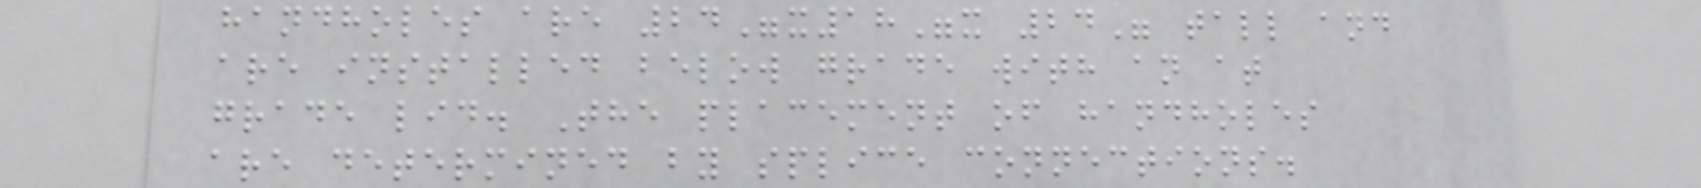handholes are 24"x18"x 24" tall and
are installed below grade with an at
grade lid. The placement of handholes
are determined by splice connections.
